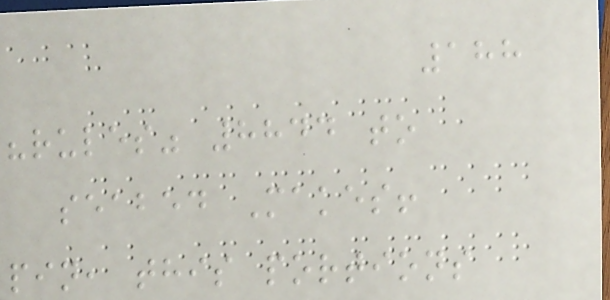188
"rules" 8844 to
seabed Makes!
pin, this portions
